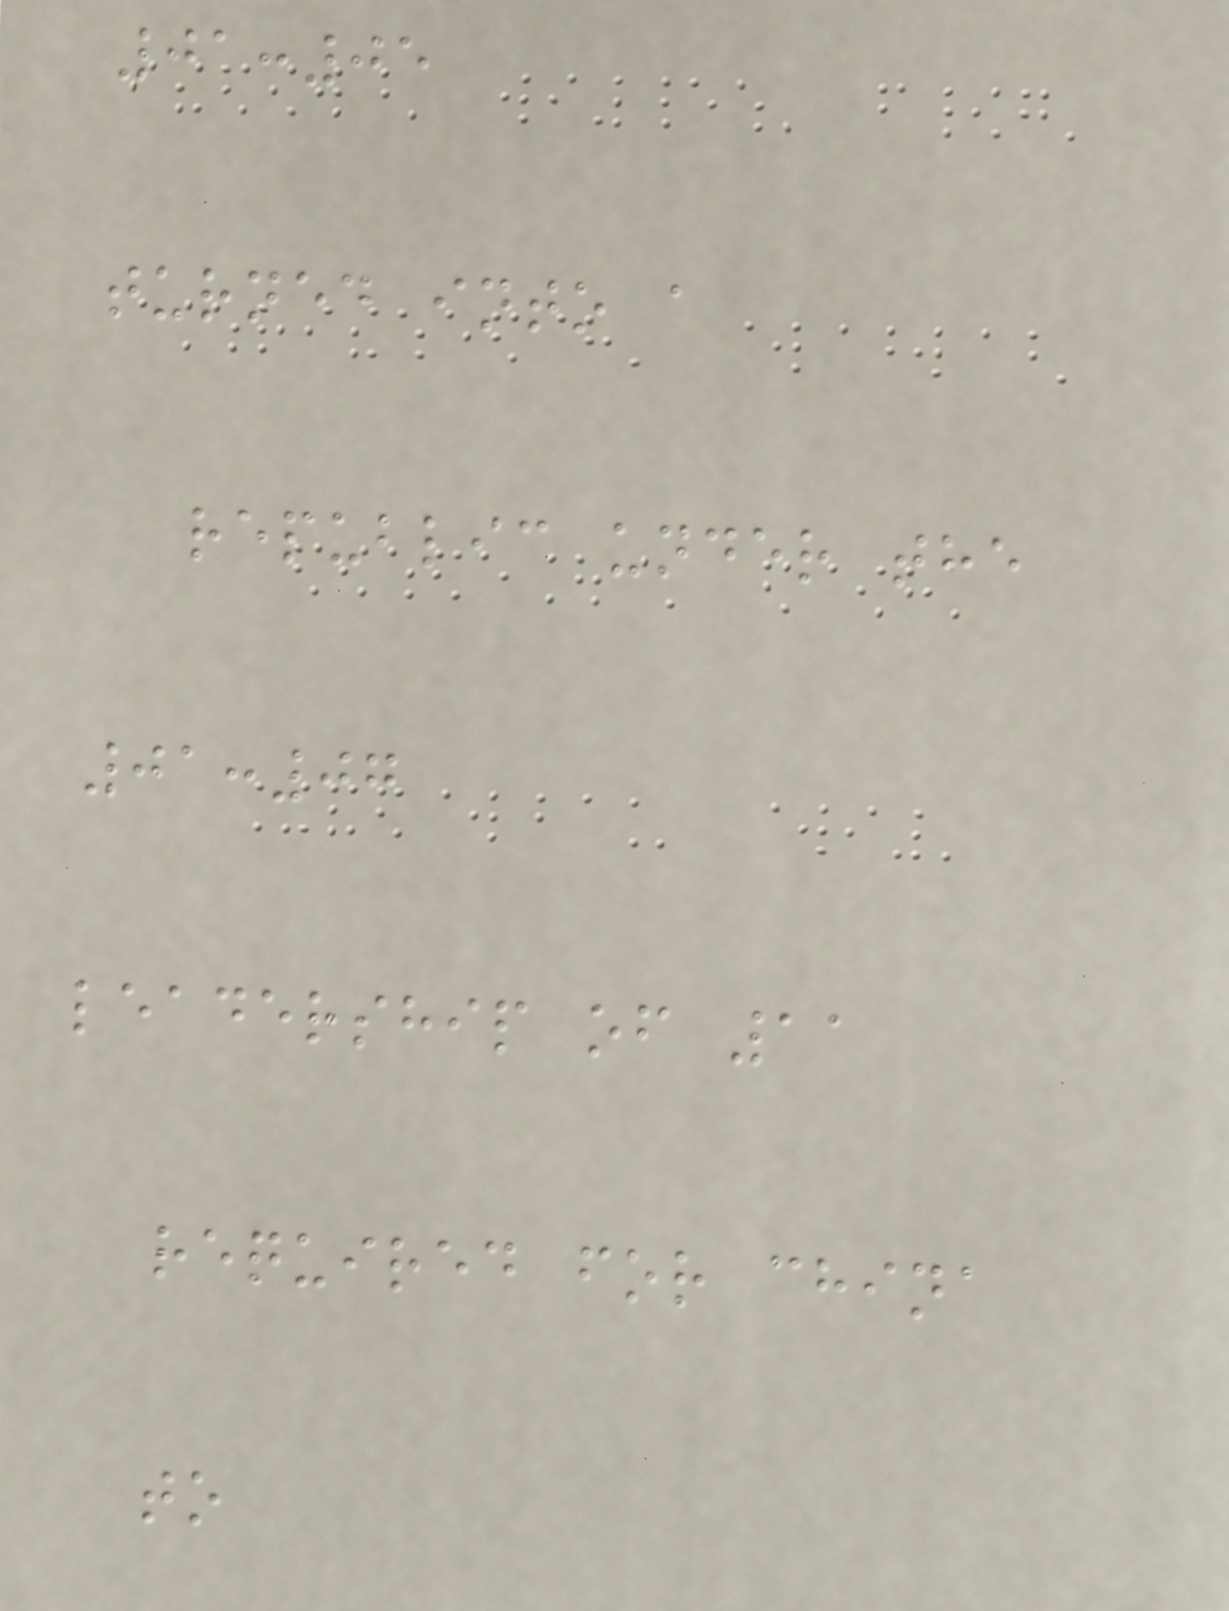01:05
turned into a
republic under the
01:07
leadership of 11
required for china
to
